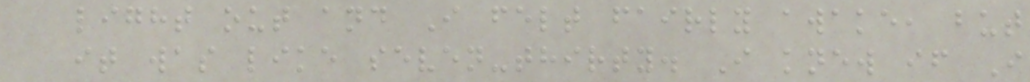light out and I felt fairly awake, but
it was like seven-thirty. I knew if I
